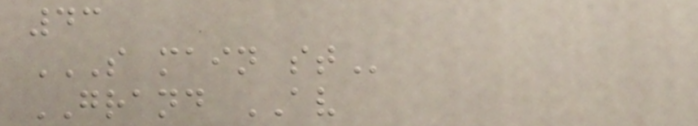43
S MAIN ST
GRAND AV
